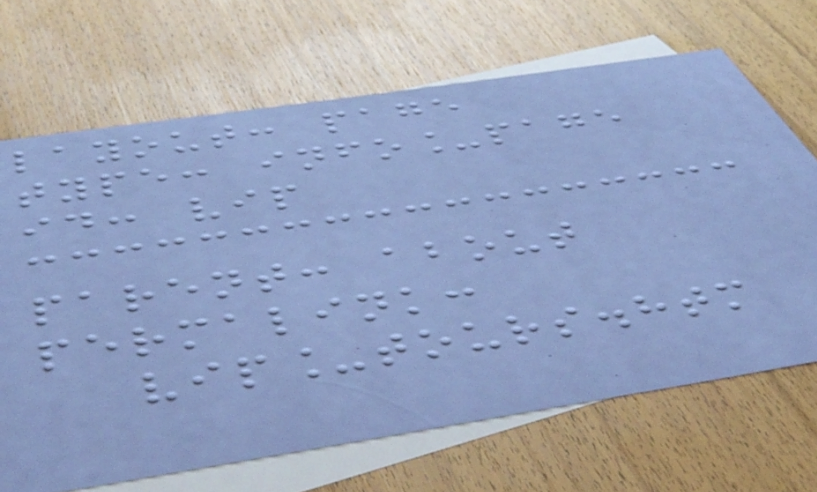layout: page
type: info_page
id: vip
parent: about
permalink:
vip_tours.htm
